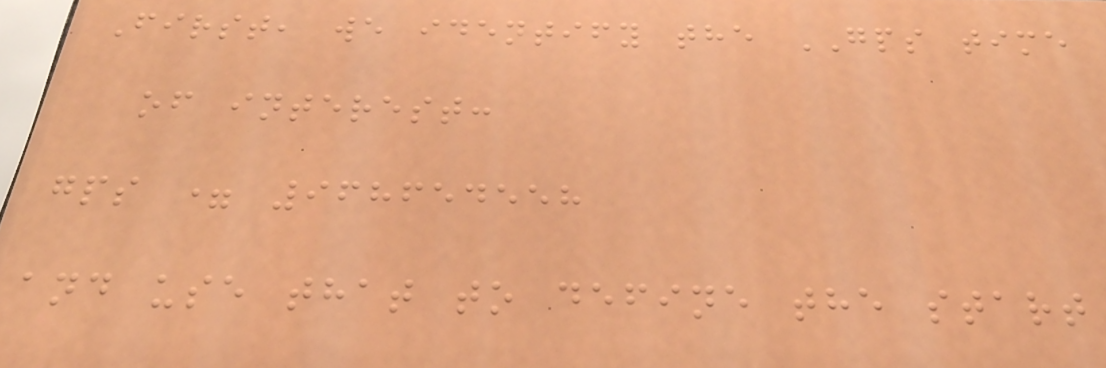First, we identify the GPS time
of interest:
gps = 968654558
and use that to define the start
